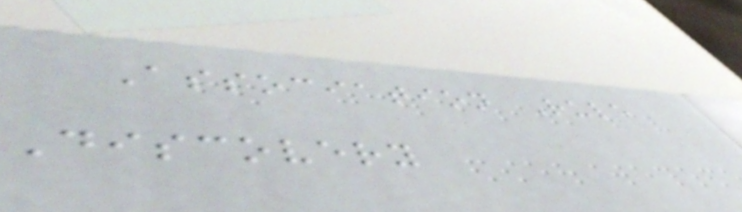Association Rule
Discovery
